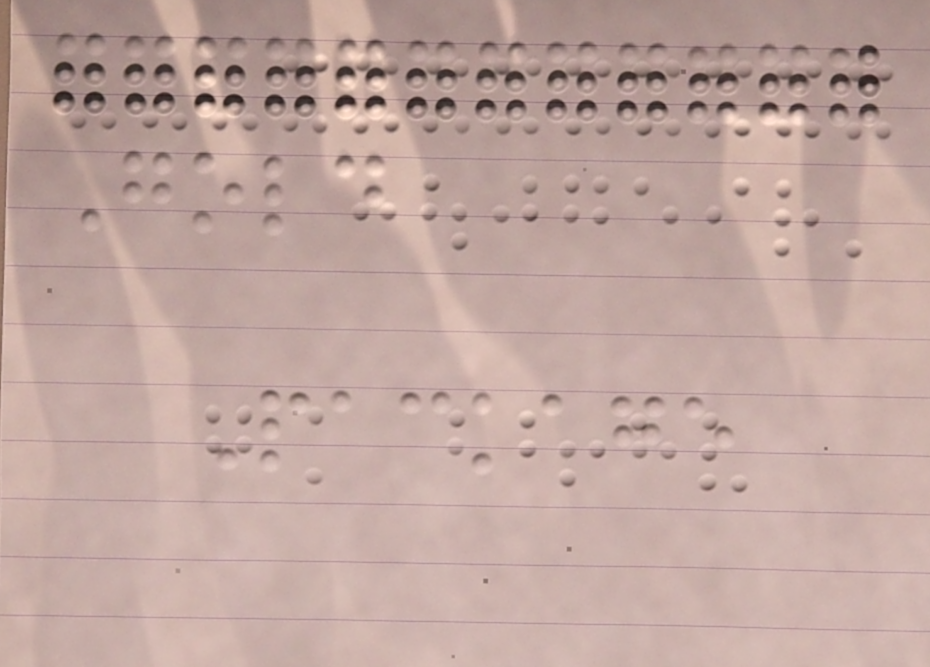Gold
Package
